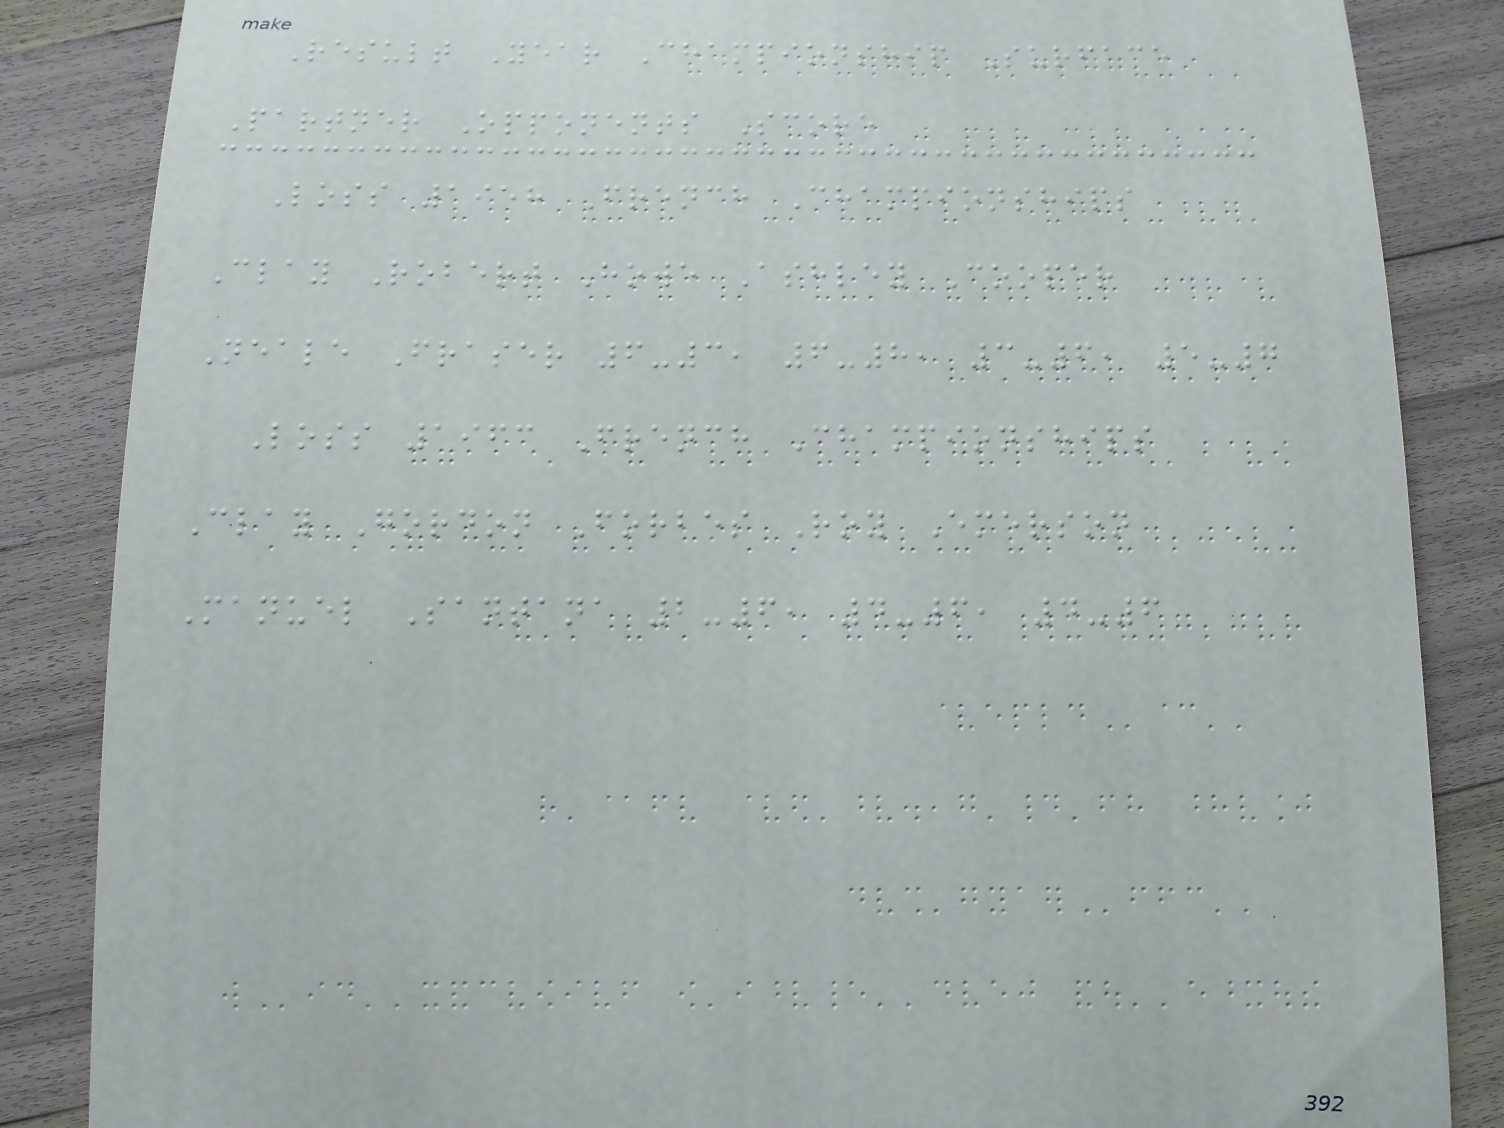Result Year Championship Surface
Partner Opponents Score
Loss 1958 French Championships
Clay Robert Howe Ashley Cooper
Neale Fraser 6-3, 6-8, 3-6, 5-7
Loss 1963 French Championships
Clay Gordon Forbes Roy Emerson
Manuel Santana 2-6, 4-6, 4-6
